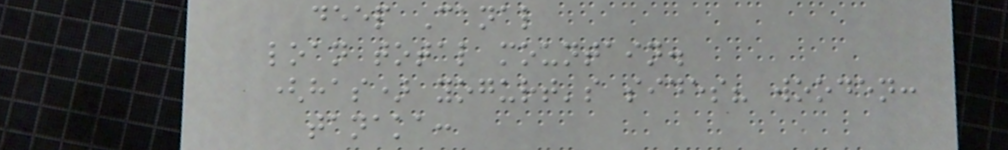deep Canal
loan total mountain.
(has) yogurt's sides? wooden:
tanaka:
